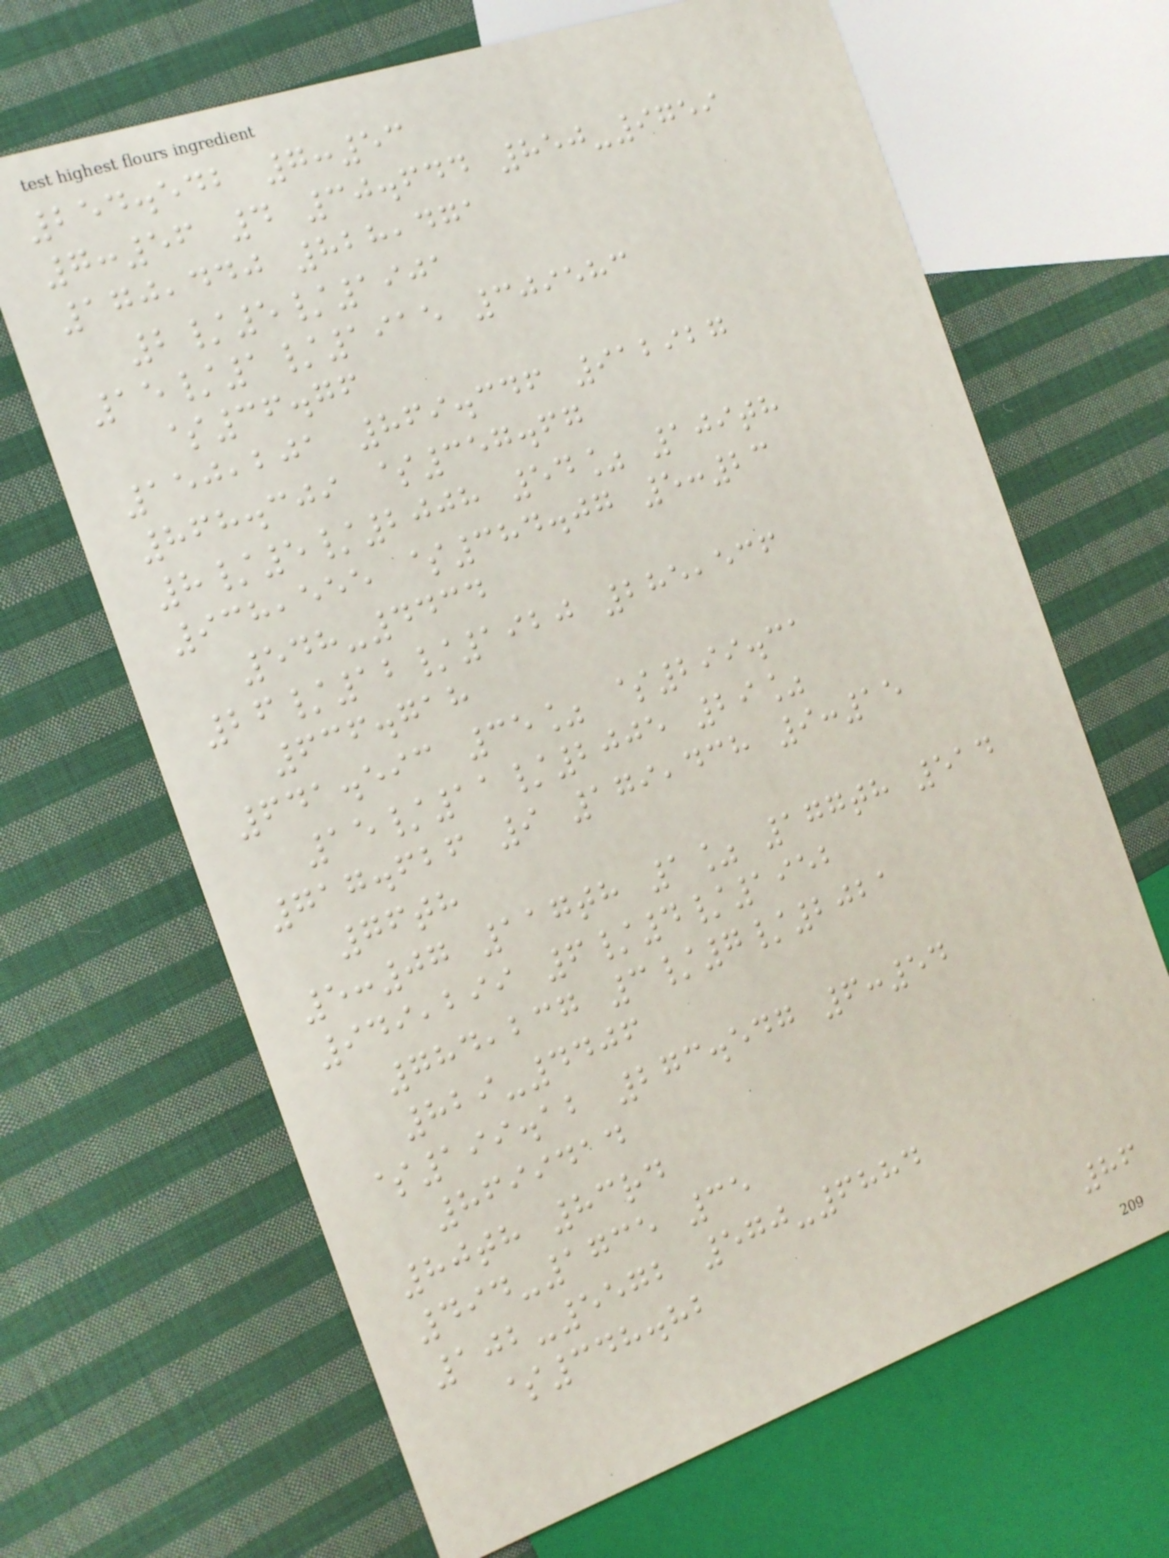254.542 7:53
7:56 4 30.644 850-9759
170,440 828,471
2/5/1901
15/1/1915 309583
$36.76
150,201 869.346 912927
868.309 $357.67
8/5/2008 54% 109th
938,555 $384.07 5:23
548-4434
26/12/1920 285,536
636.718
641.593 35% $299.31
15/11/2005 29%
717.626 9 179,438 9:15
76th
5:07 117th 1% 177th 514
949,299 6/4/1952
784,237 3/7/2021
829-4406
$199.12 273.547 6:54
8699414
80th 83rd
494-1735 35
102-5572 570-6884
$348.82
86
